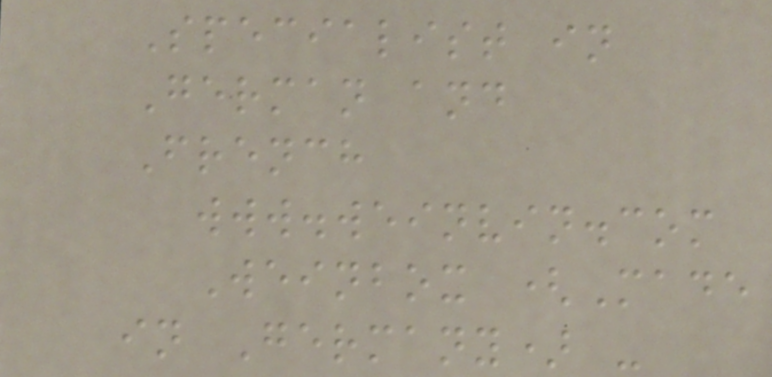Specialist in
German and
French
www.weinvin.com
Weinbox (Made
in Germany) -
